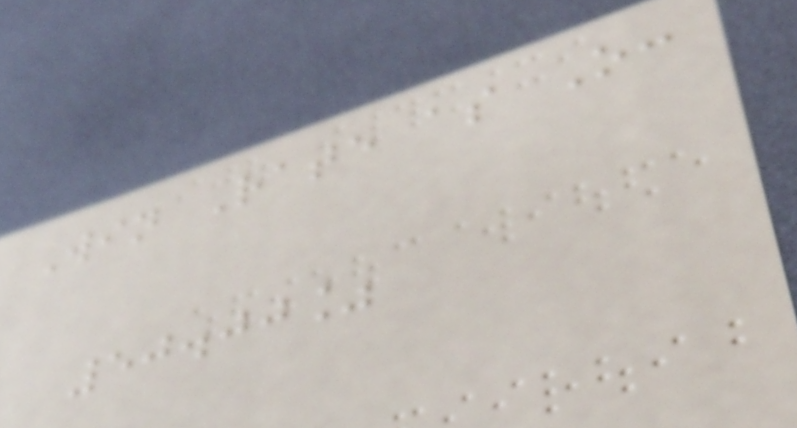Win Rate as O:
50.00%
